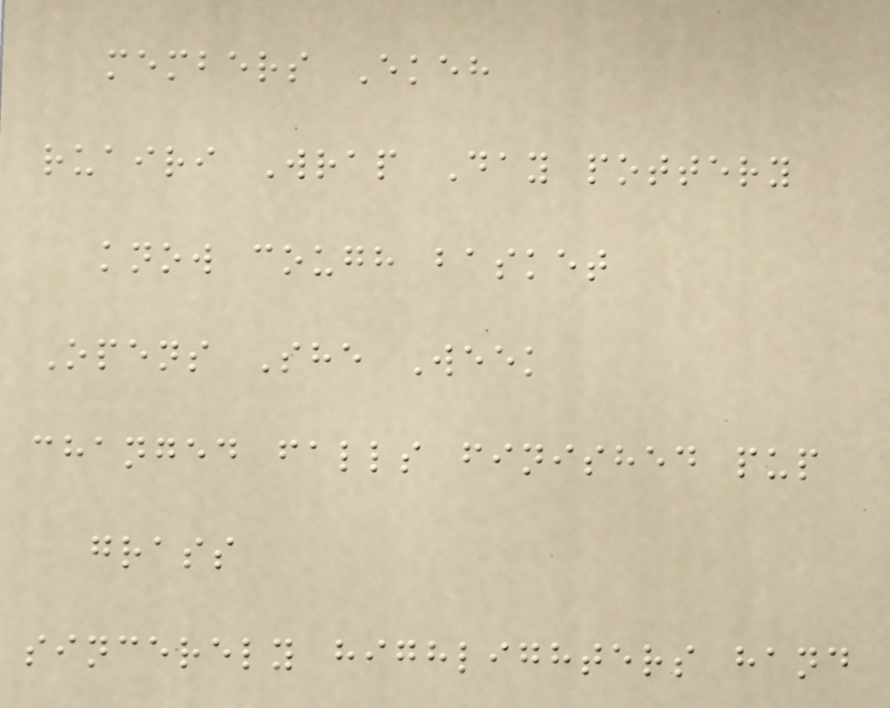members Ekeh
ruairi Wrap Day pottery
know cough basket
Opens She Week
changed falls finished pup
grass
sincerely highlighters hand
